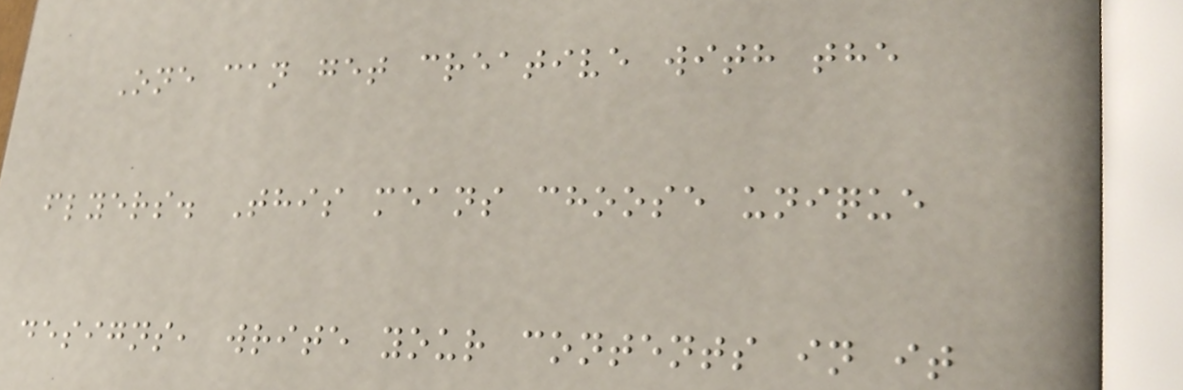One can get creative with the
flyers. This means choose unique
designs, write your contents in it
